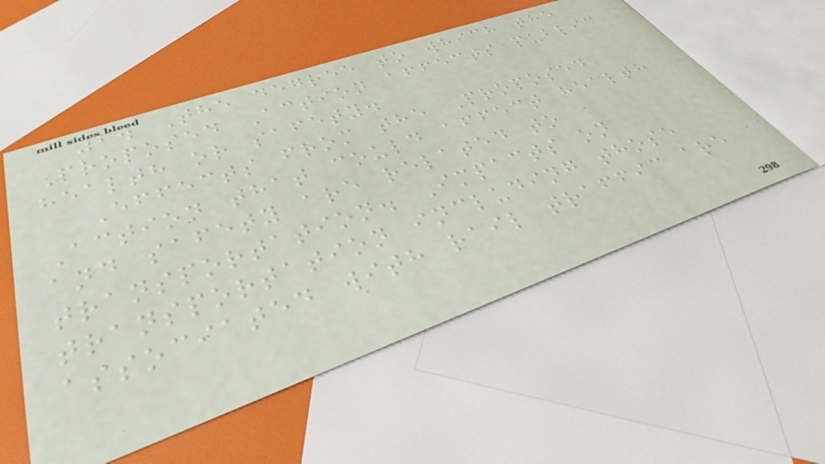2. The degree to which the
Proposed Action affects public
health or safety.
Effects from the Proposed
Action that could affect health
and safety are related to
transportation. Impacts on
transportation including those
associated with rail traffic are
